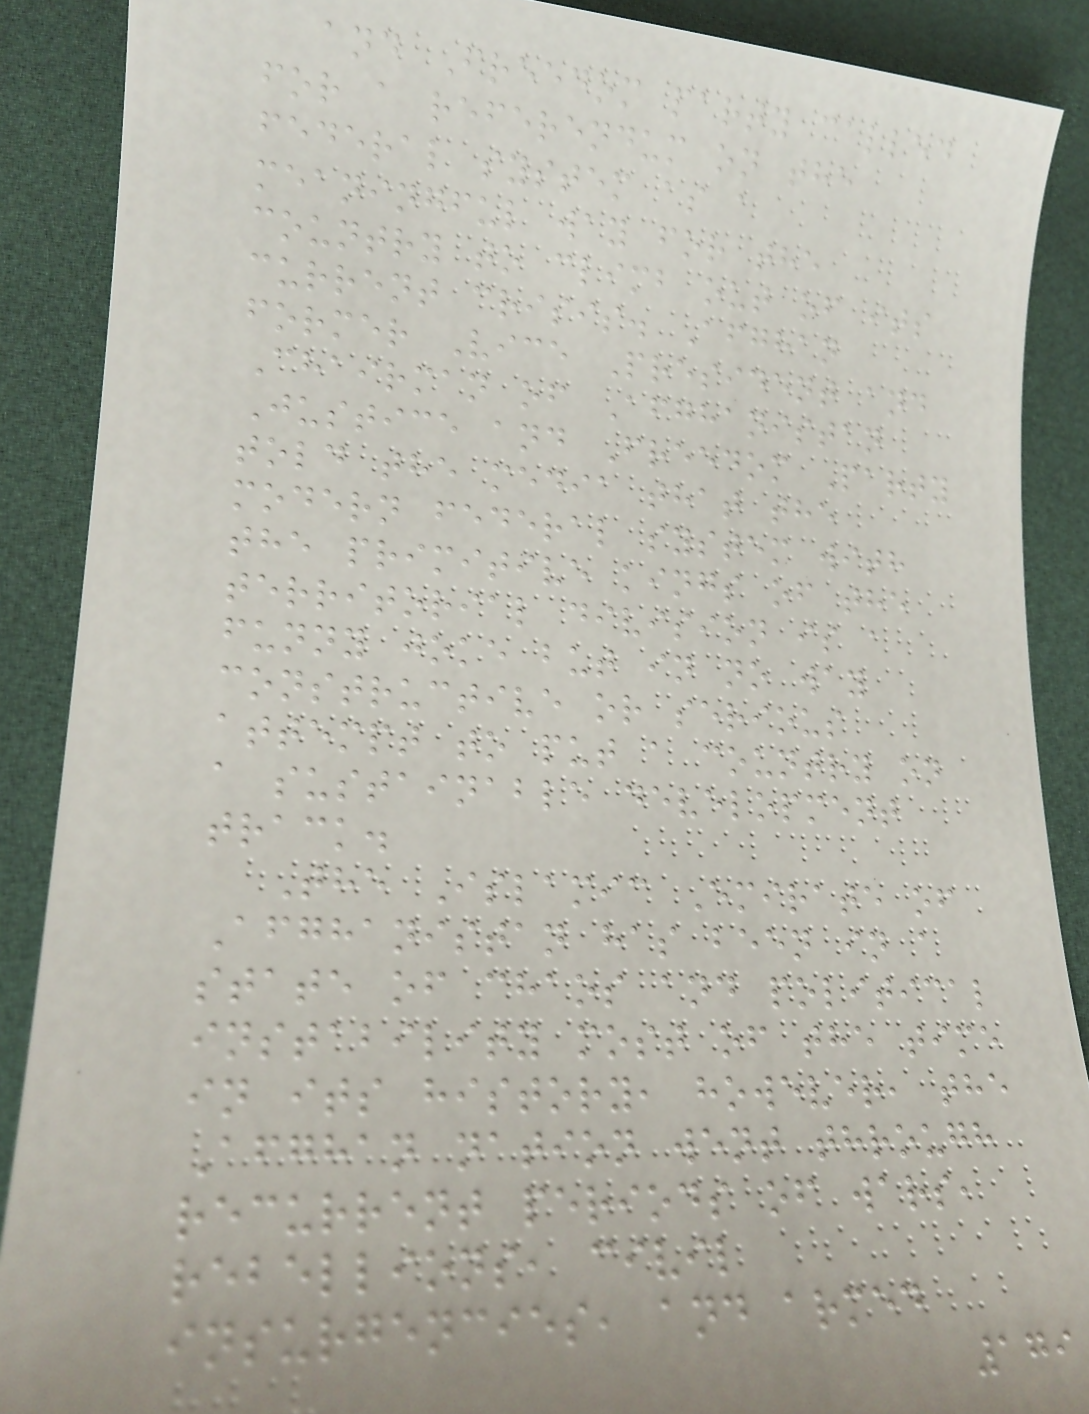and Freedom party called
for a referendum on the
federal system as a
meaningful way for the
country to climb out of its
current crisis. Afghan
former Vice President and
Chairman of Afghanistan
Justice and Freedom Party
told the media that the
modern federal system with
the primitive kings of the
territorial division is a
funny joke but in no way
constructive or serious
attempt to put a country on
a sustainable development
track.
The Islamic Emirate of
Afghanistan has been in a
state of chaos and political
instability most of the time
in its history, however, the
Afghan nation went through
recurrent periods of wars,
rebellions, civil
insurgencies, and armed
179
